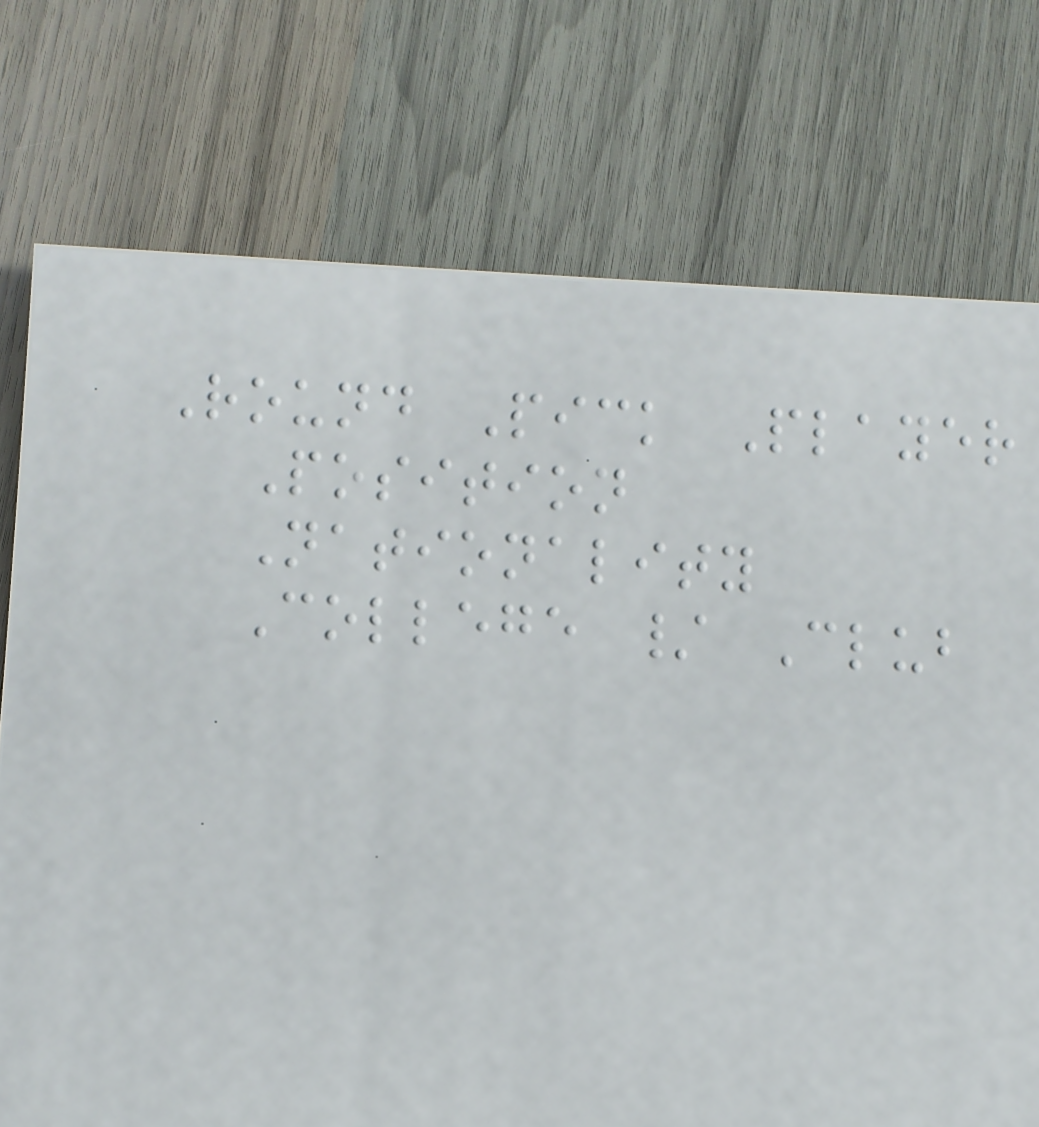Round Pick Player
Position
Nationality
College / Club
